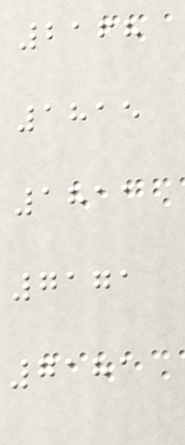2168
1815
1811
7171
7181
